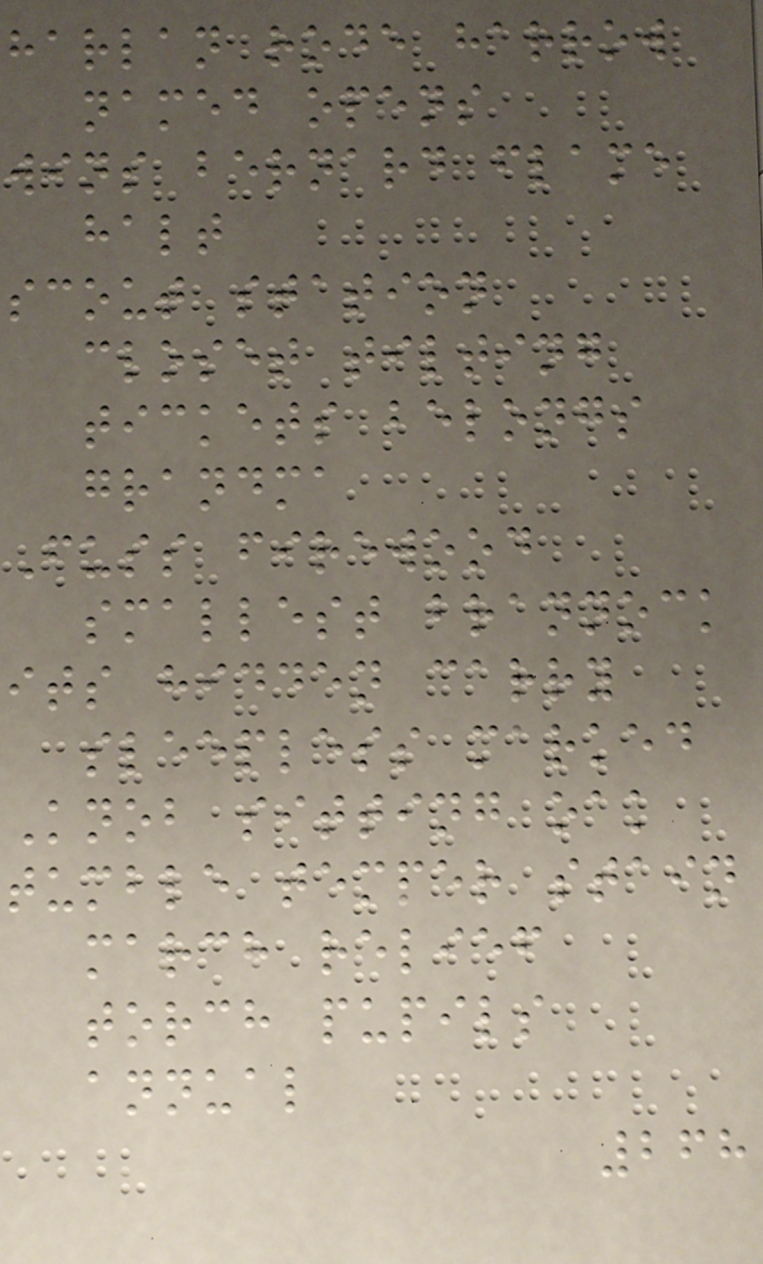harlan rode harrow
named opens
wins bernard flame
halt
scout station
closet tilting
tickets belongs
grandma
Fuss firewood
smallest brannock
its hidden carry
sleepless marked
Knob sitting oak
tumble temper stain
march relief
torch pupils
annual
268
